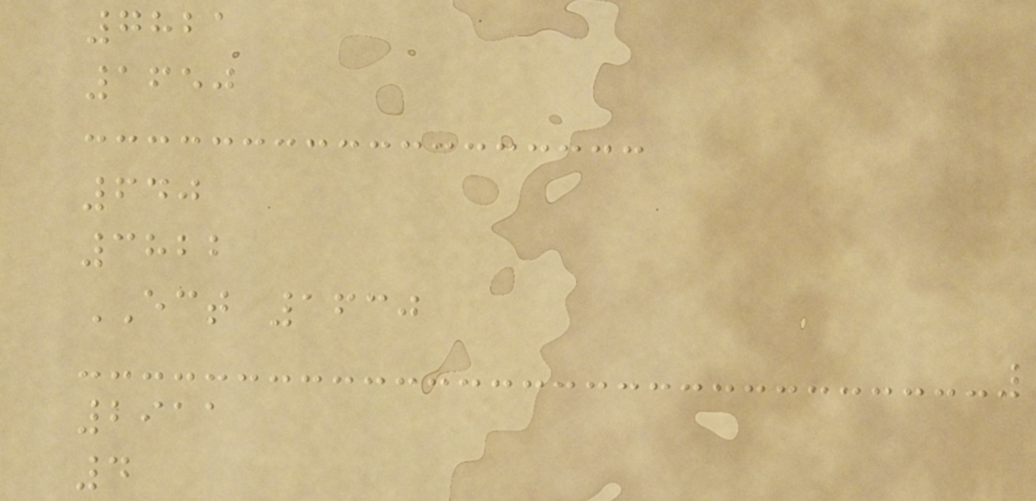7821
1650
640
3822
ECT 1630
2911
4
